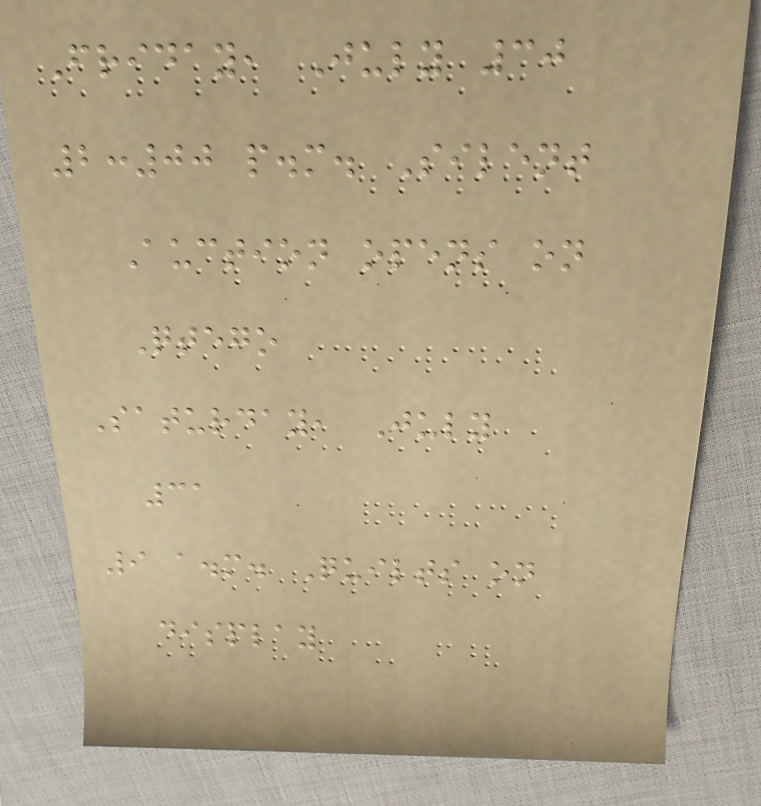Friday, July 30
2:00 p.m. Silent
Auction opens on
Qtego
Saturday, July
31
9 a.m. Quilts on
display
